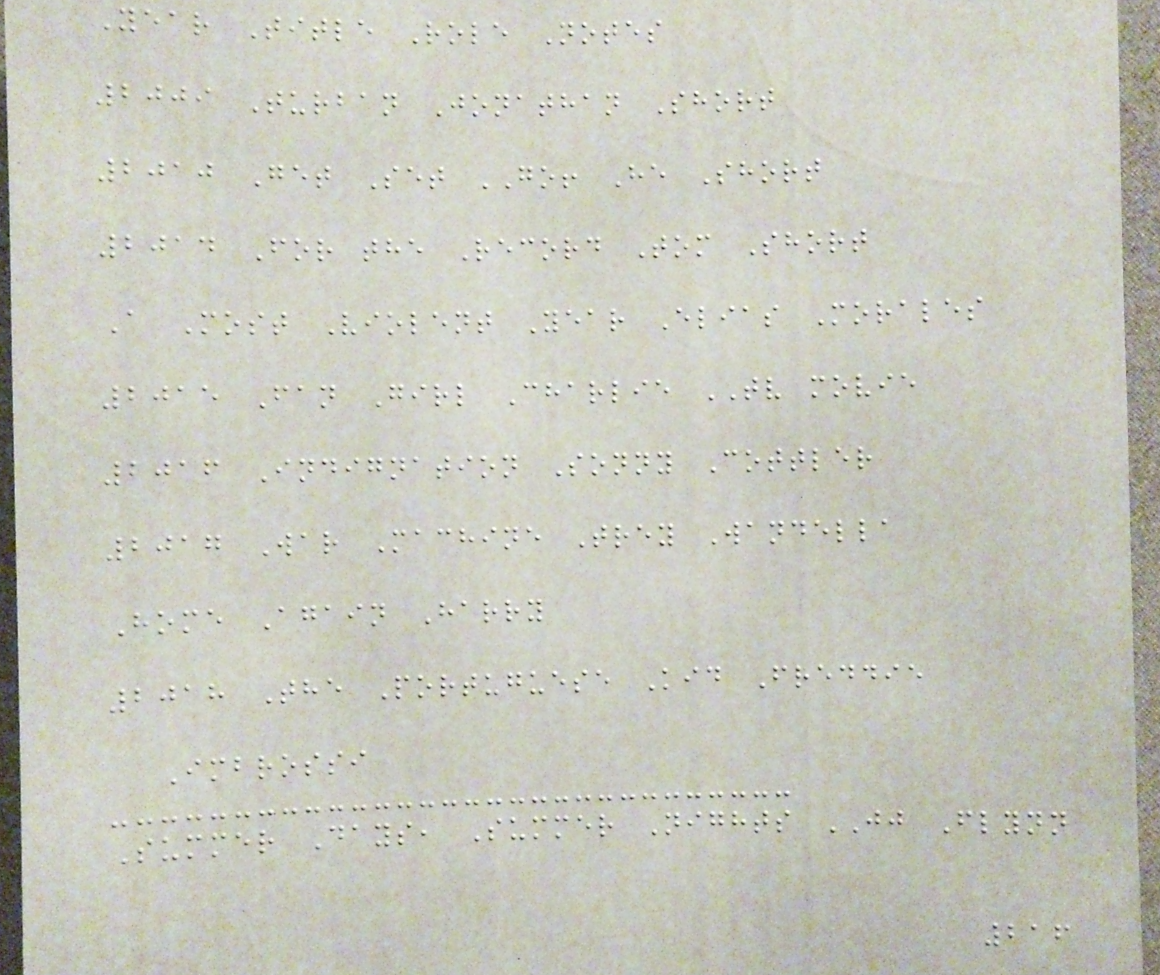Year Title Role Notes
2009 Turban Jonathan Short
2010 Get Set GO! He Short
2014 For the Record Tom Short
A Most Violent Year Elias Morales
2015 Fan Girl Charlie TV movie
2016 Indignation Sonny Cottler
2017 War Machine Trey Wandella
Home Again Harry
2018 The Portuguese Kid Freddie
Imbrossi
Summer Days, Summer Nights JJ Flynn
216
